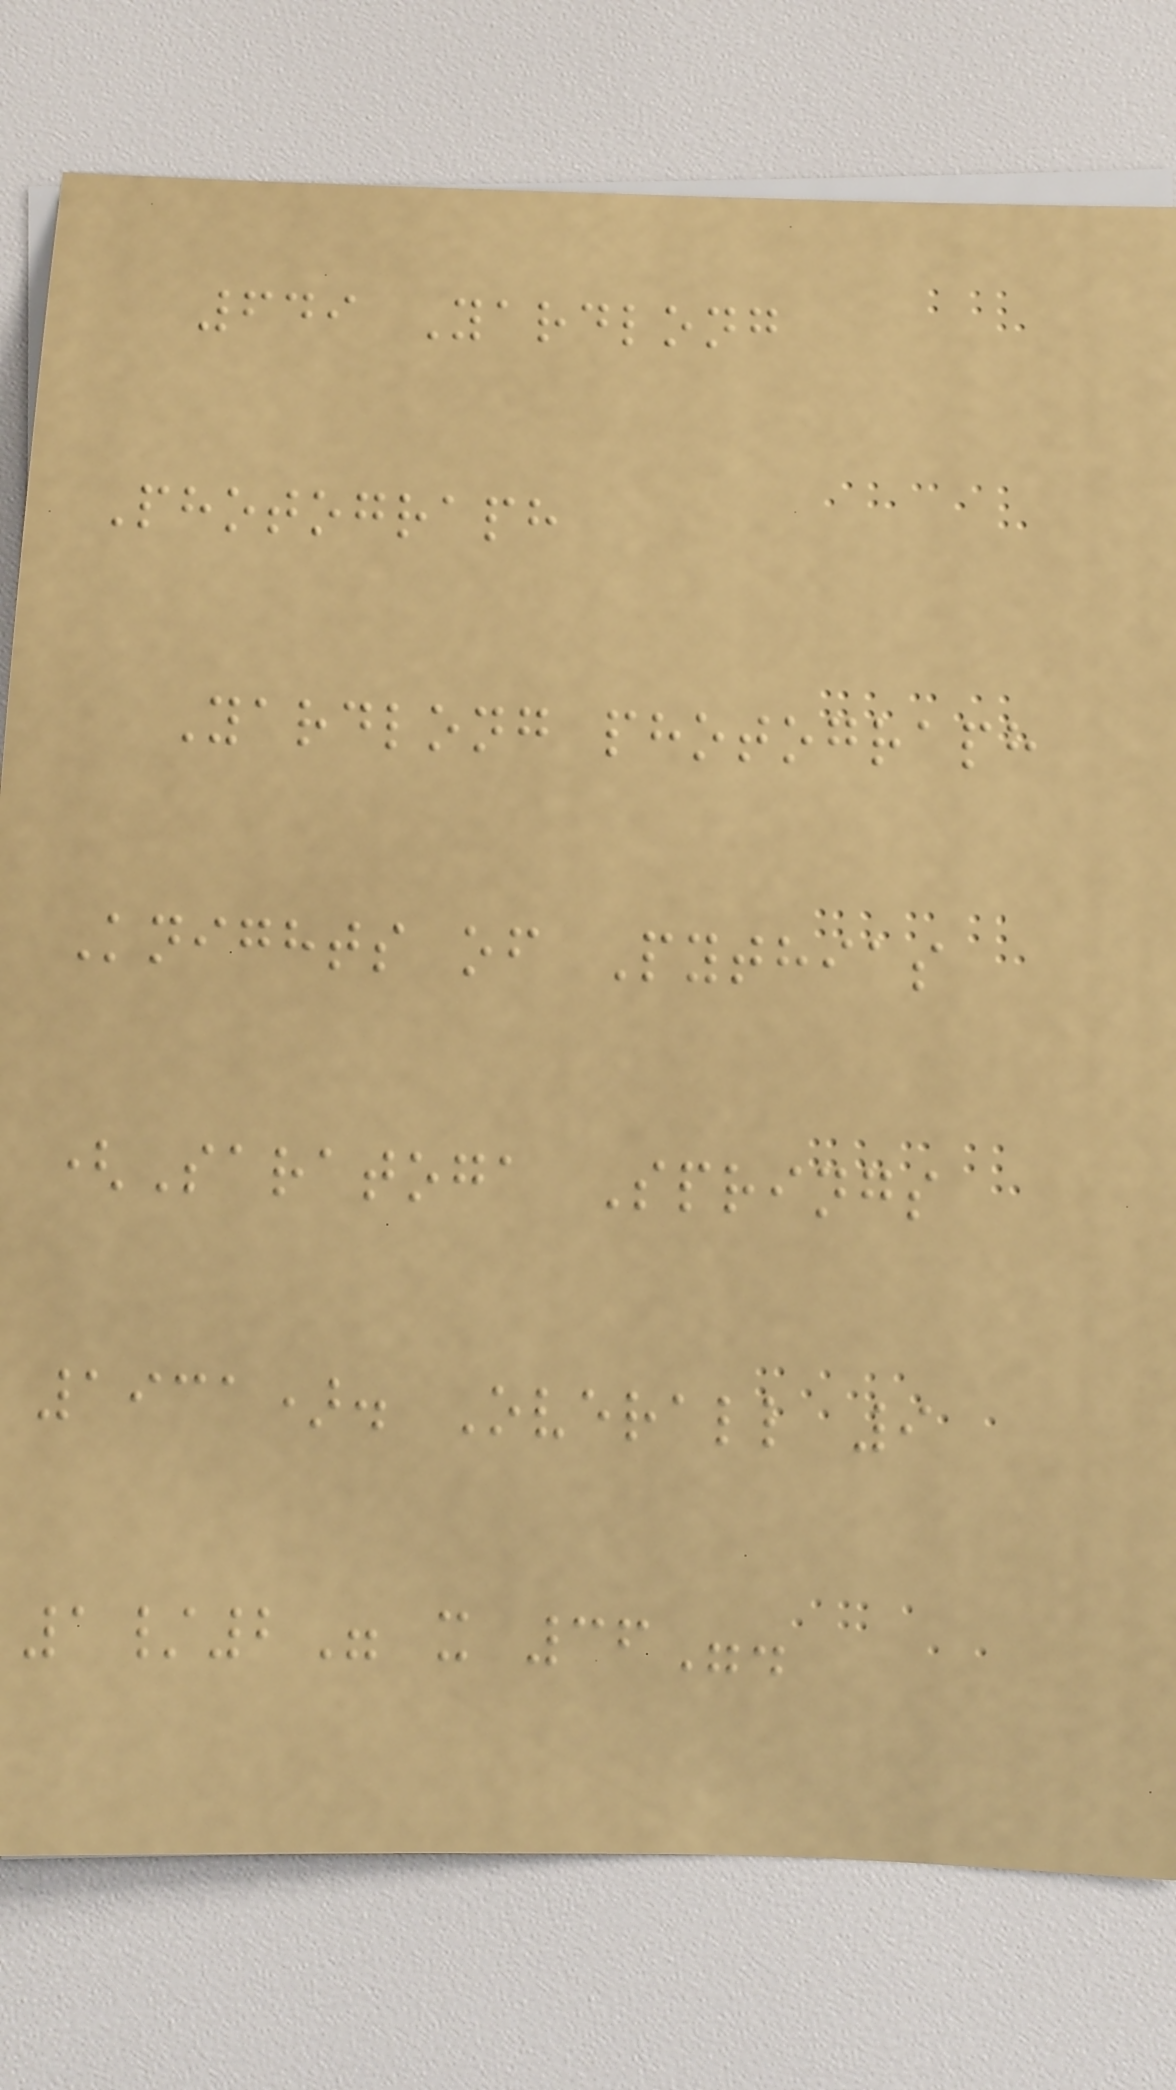649 Yardlong
Photograph
Yardlong photograph
Knights of Pythias
(Saratoga Springs
1931). Overall 9
1/2" x 36".
